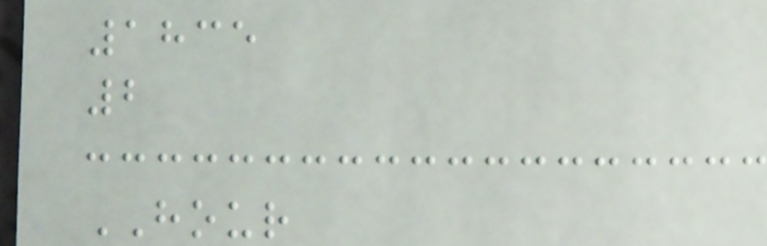1835
2
HOUR
